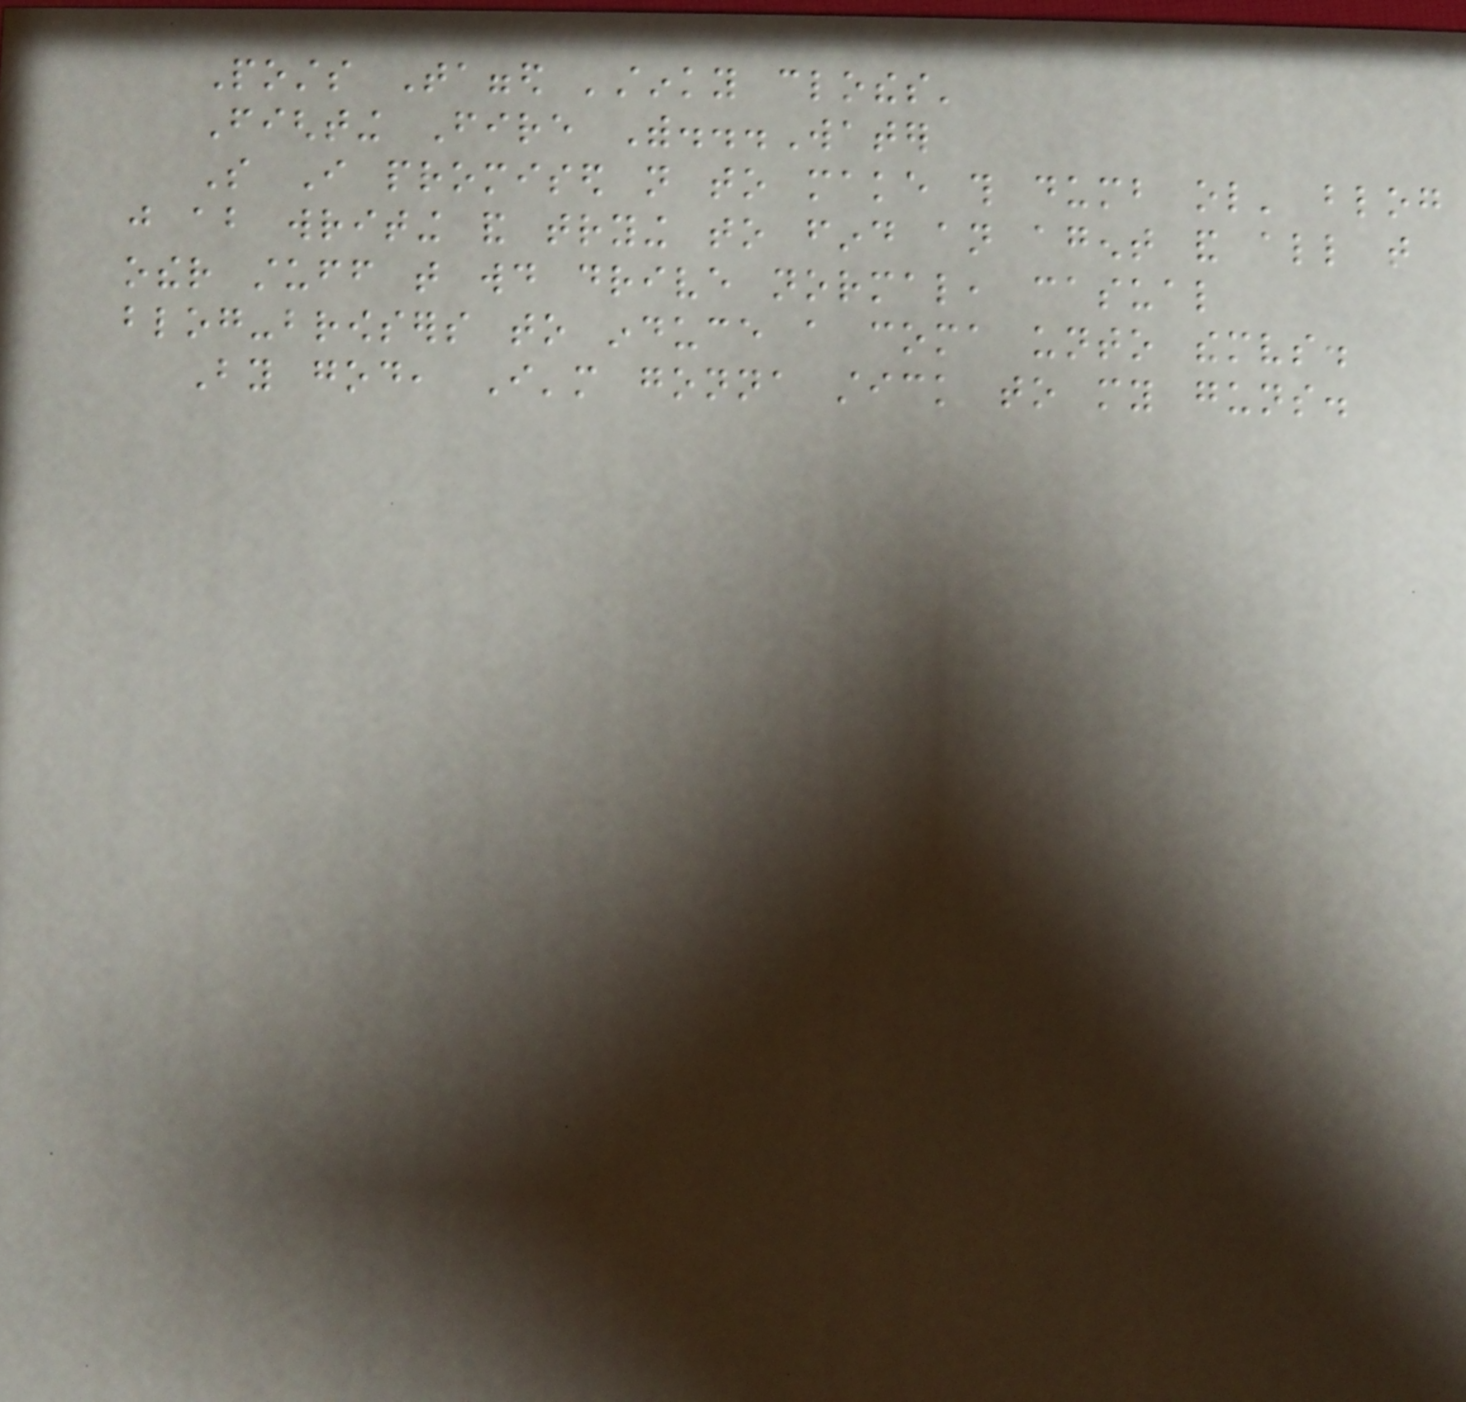Posts Tagged 'stinky clothes'
Fighting Fire With...Water
So I promised not to make this dumb ol' blog
just about writing and trying to find an agent and all that
other stuff that would drive normal, casual
blog-browsers to induce a coma unto themselves.
By god, I'm gonna stick to my guns.
